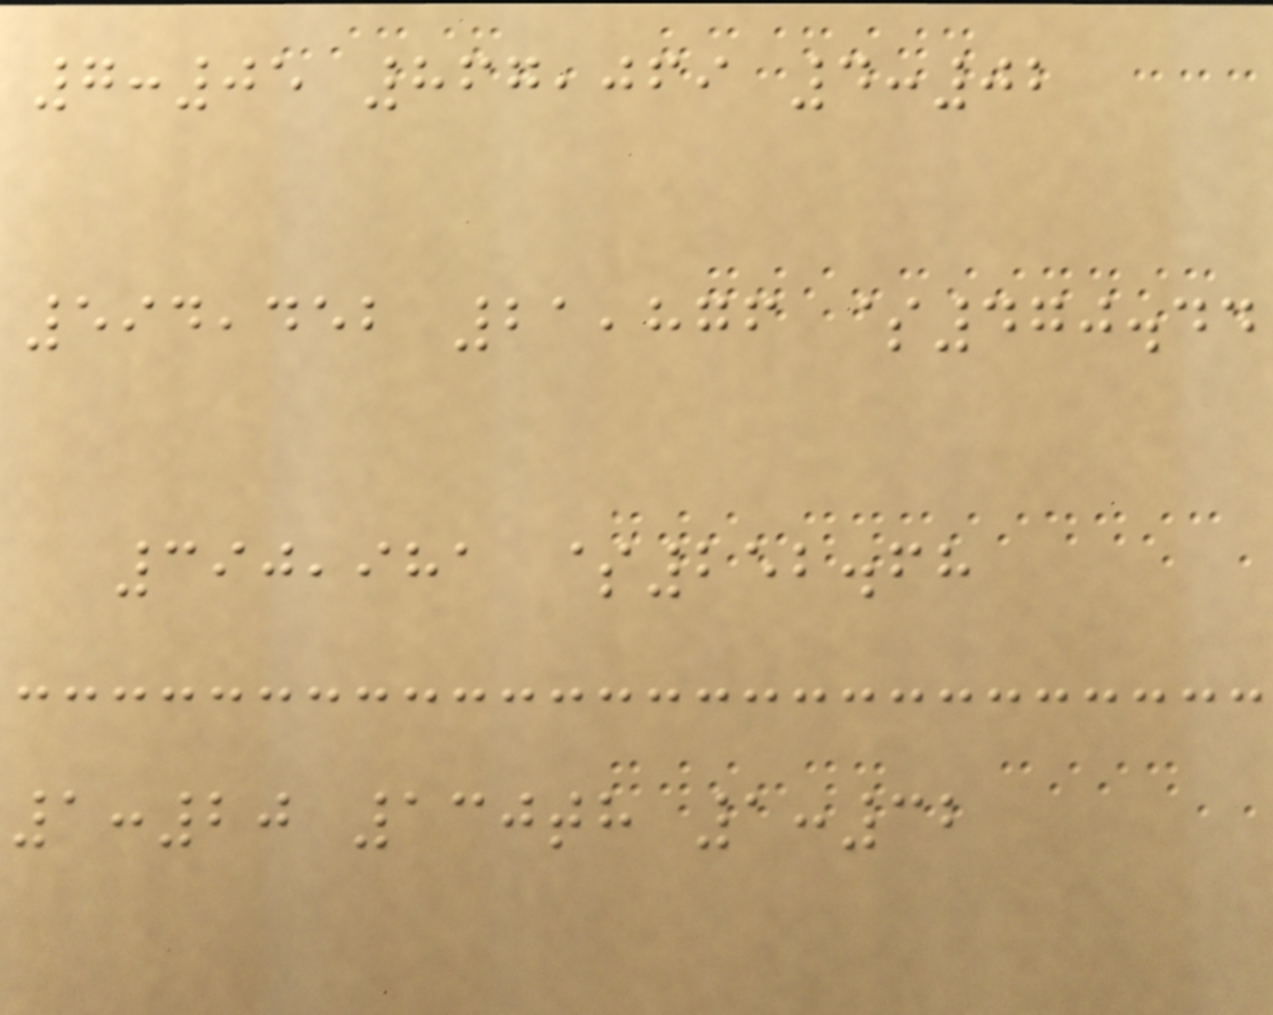7:05 867,069 4:02
594,452 21,876 $470.44
390,981 $252.68
1:20 130th 1:32
